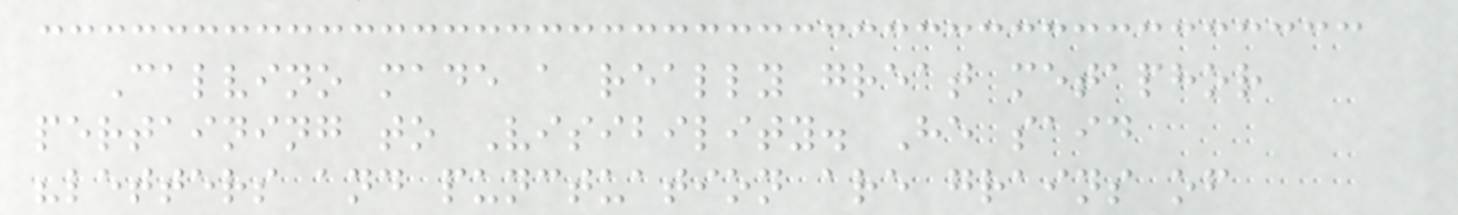Calvino made a really great metaphor
pertaining to Visibility. He said
"letters and punctuation are grains of
